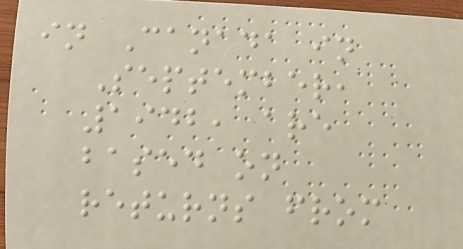in Canada in
September,
1942, are
based on
returns from
